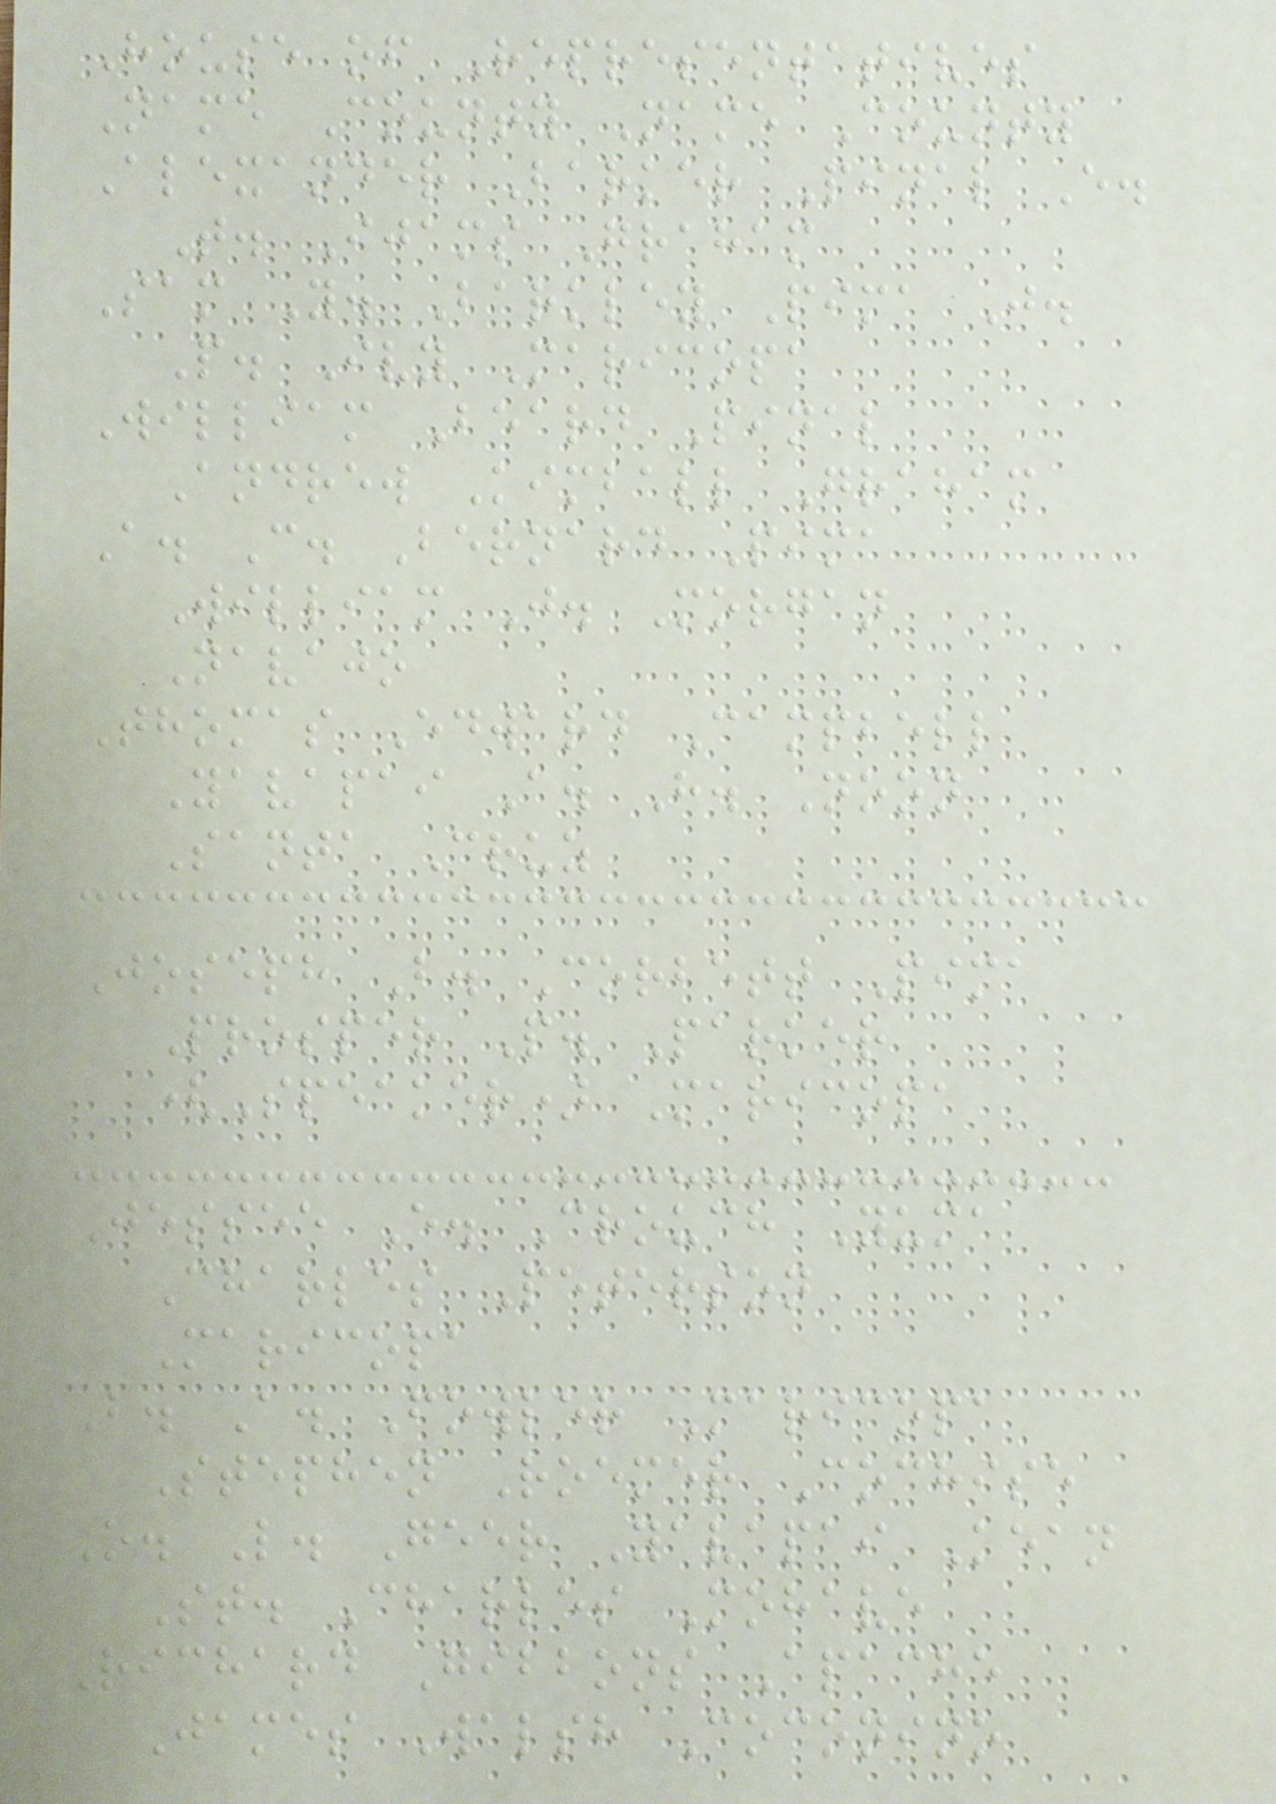House of Representatives
Name County Name County
Alexander Barker Pinal E.
T. Ijams Graham
Sam Y. Barkley Pima J.
P. Ivy Maricopa
William Beard Pinal
Andrew Kimball Graham
A. C. Bernard Pima
William J. Morgan
Navajo
Thomas Edward Campbell
Yavapai A. H. Noon
Santa Cruz
Joseph B. Corbett Pima
Prosper P. Parker
(Speaker) Maricopa
Jessee E. Crouch Yuma
Charles Peterson
Maricopa
B. A. Fowler Maricopa
Stephen Roemer Cochise
O. L. Geer Yavapai Kean
St. Charles Mohave
Richard Gibbons Apache
James Walsh Coconino
